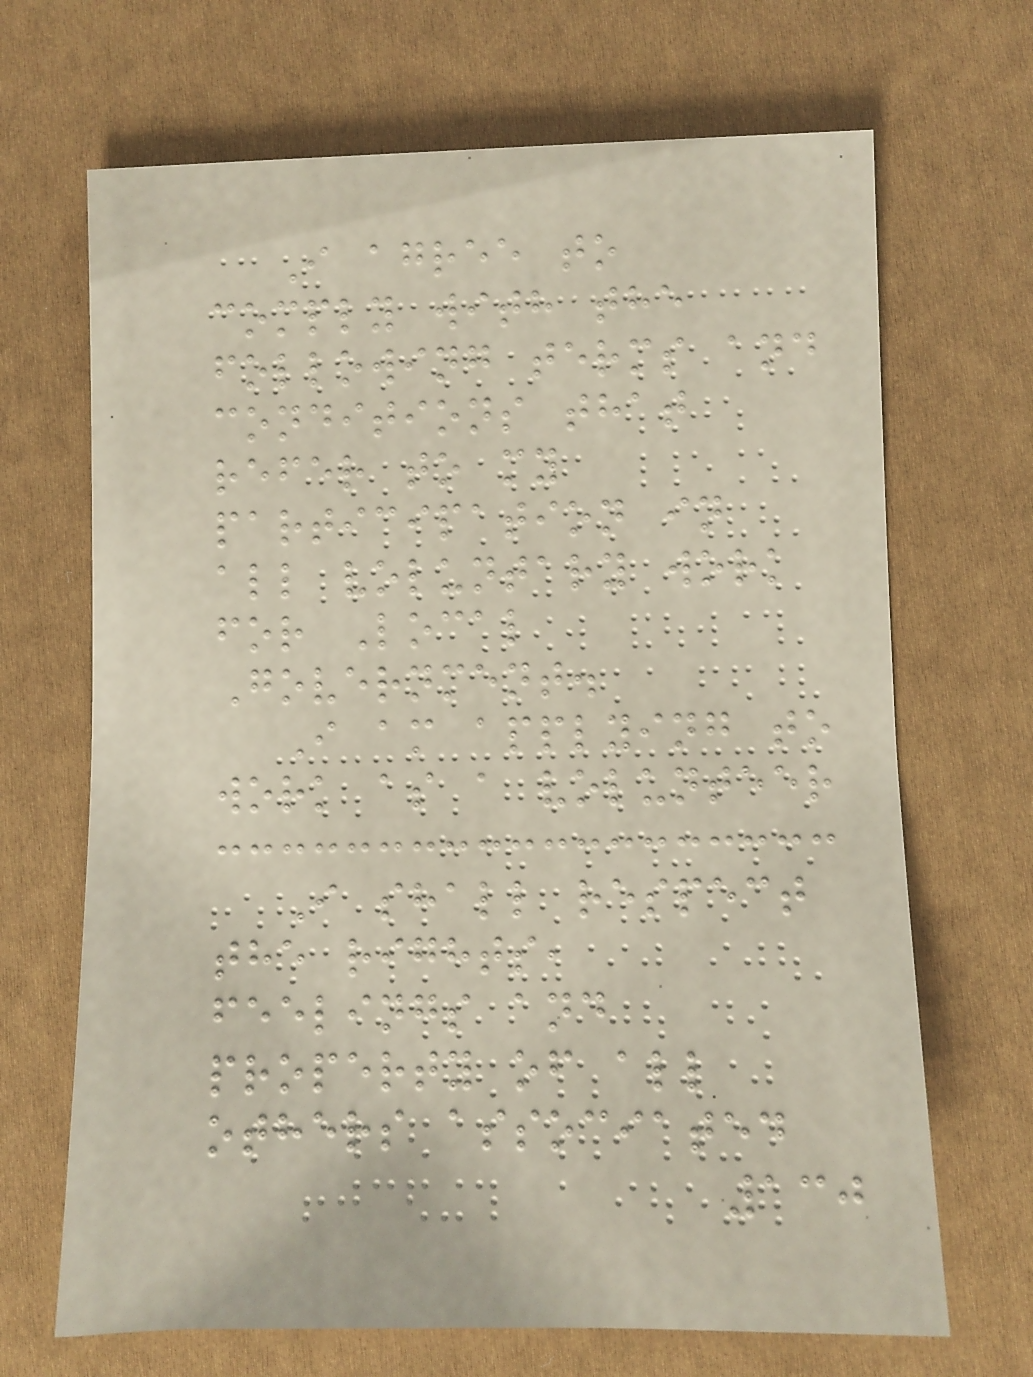I agree to
comply with the
following terms and
conditions that
refer to my
participation in
all voluntary work
for Local
Government.
I am applying to
work as a volunteer
I shall respect
the rights,
feelings and
property of all
others associated
130
